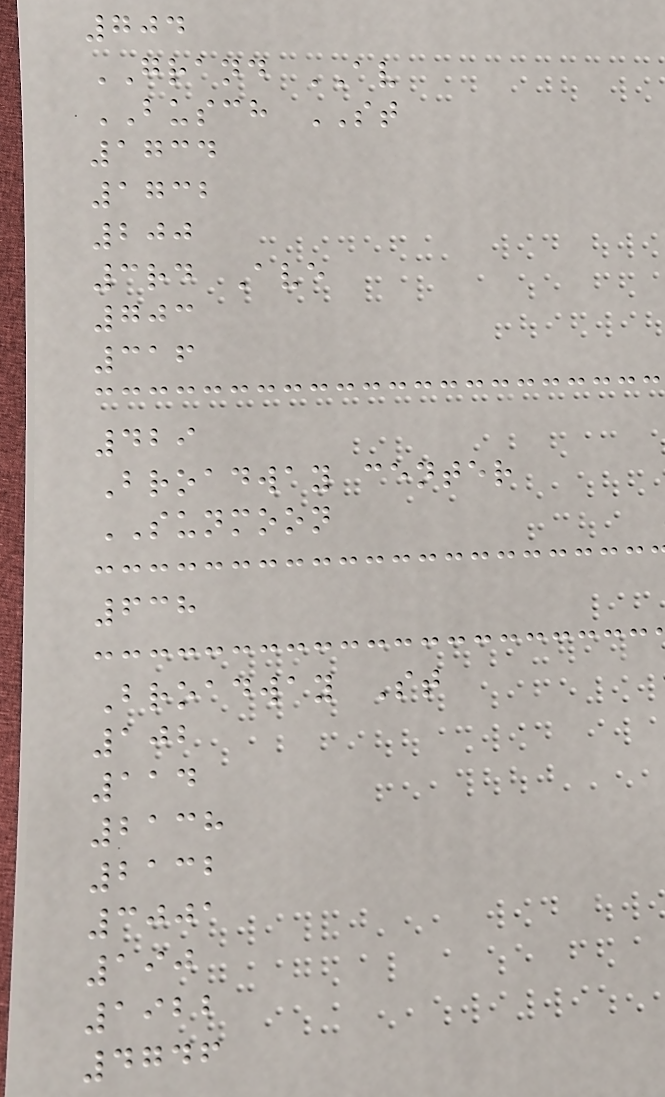704
GRAND AV
BUSCH ST
1734
1732
200
3rd Ave
703
316
429
Broadway center
SUNMOON
638
Broadway St
102
114
2138
2132
3001
190
1922
4746
